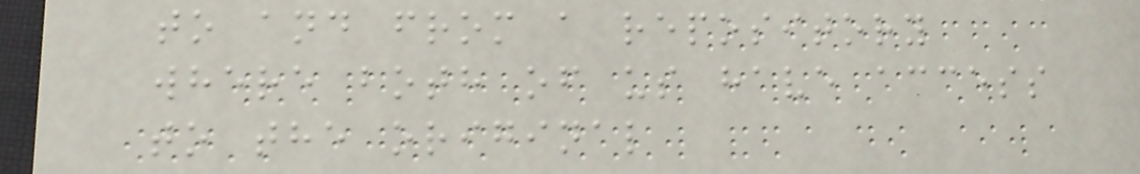to and from a repository
where both of us have access
to the original
